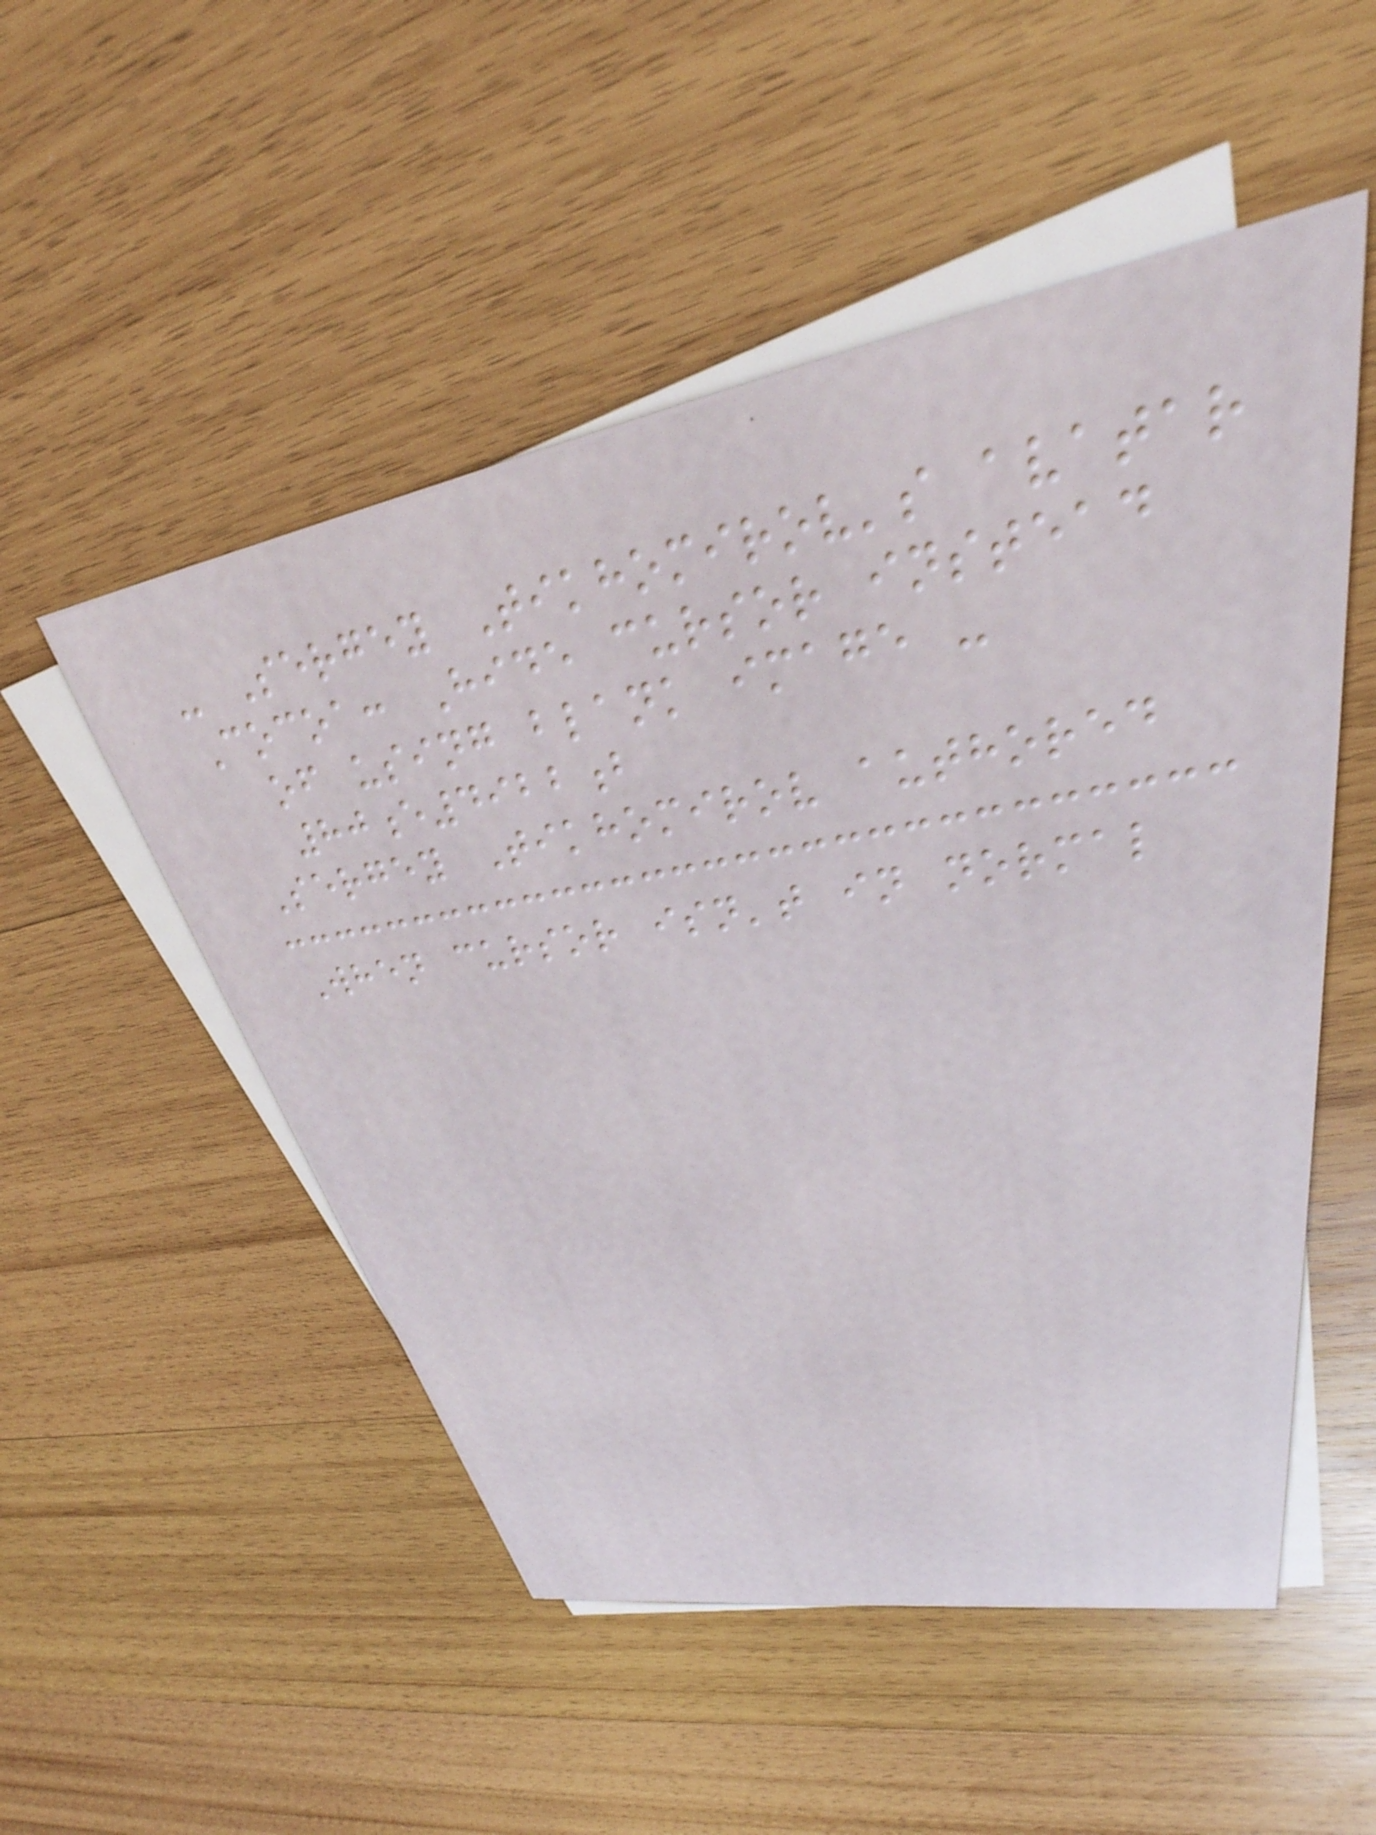- Sergey Tikhomirov's avatar
Cocoa: Hide cursor instead
of using blank image -
80e4922b
Sergey Tikhomirov authored
When cursor isn't in normal
